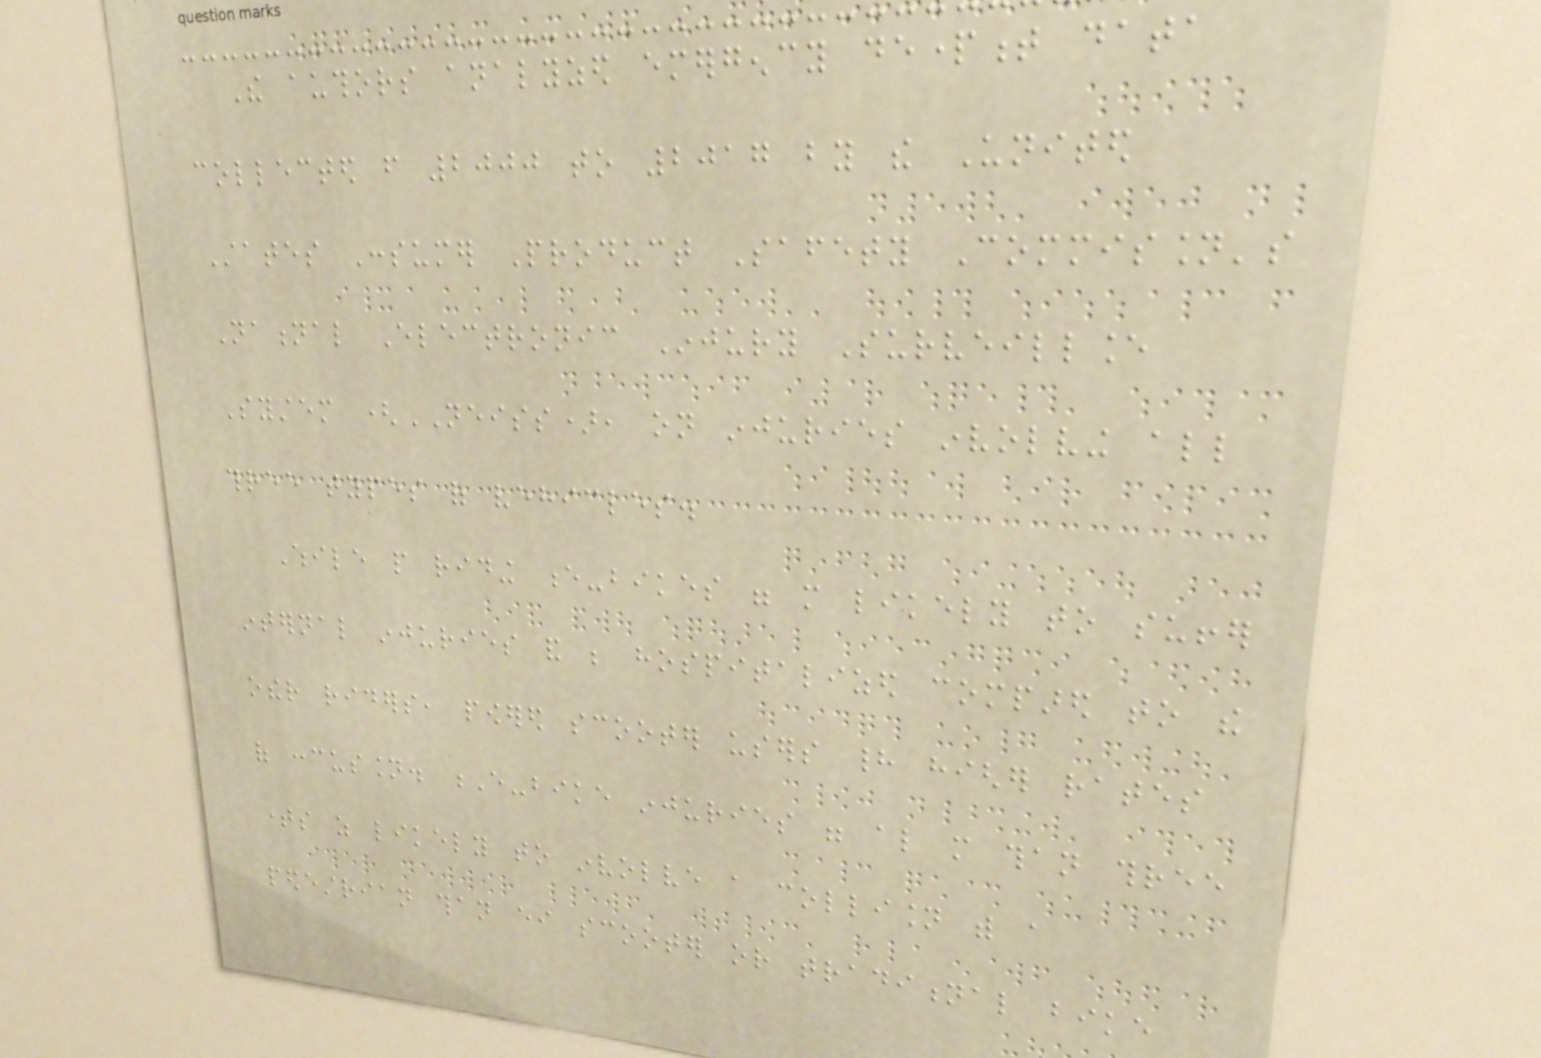The authors analyzed emergency department data
collected from 2000 to 2017 by the United
States Consumer Product Safety Commission's
National Electronic Injury Surveillance
System (NEISS), on injuries involving all
three types of vehicles.
While people riding e-bikes were more likely to suffer
internal injuries and be hospitalized compared to the
other riders, powered scooter users had higher rates
of concussion. E-bike injuries were also more than three
times as likely to involve a collision with a
pedestrian than either scooter or traditional bike
